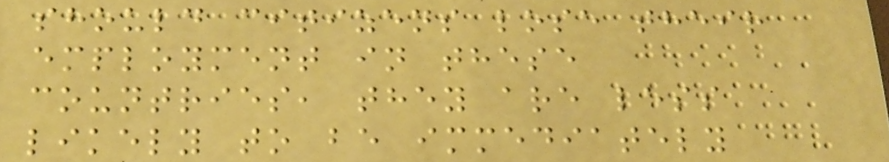should citizens lose their
employment in these
countries, they are less
likely to be immediately
